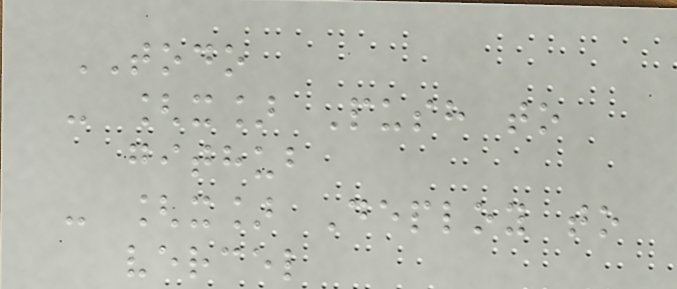TODO
- [x] Push to
github
- [x] Deploy to
vercel
